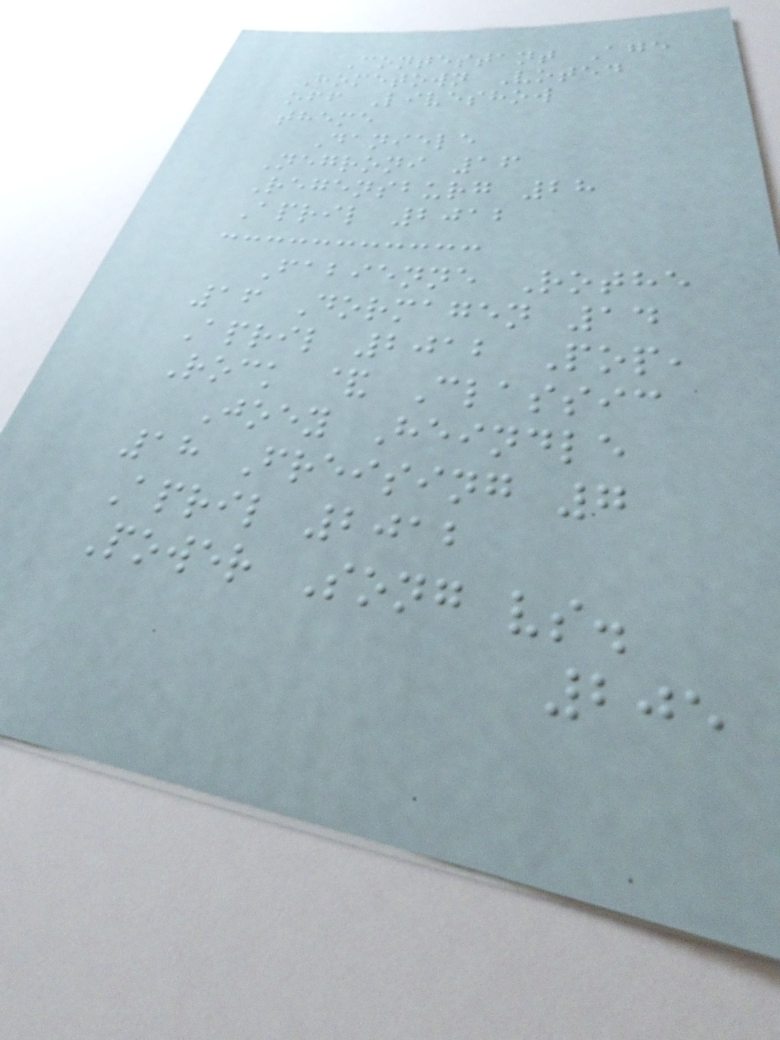Contestant Age
Hometown Voted
off Liveshow
theme
Daniele
Negroni 16
Regensburg 28
April 2012
Fabienne Rothe
16 Dormagen 14
April 2012 Pop,
Rock & Classic
Joey Heindle
18 Freising 7
April 2012
Power Song vs.
205
